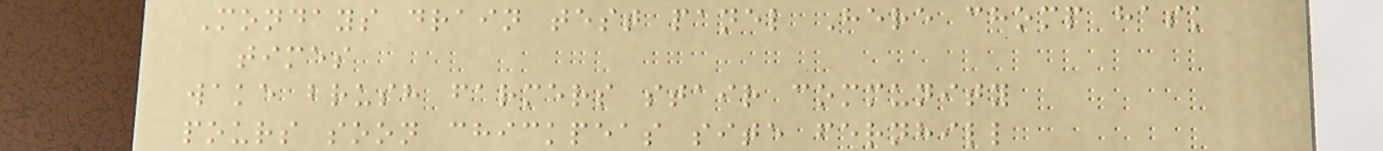Mondays drain test panel Here chomp hask
times
wake brush farmers stair community
pours soon chickpeas site fernhill
